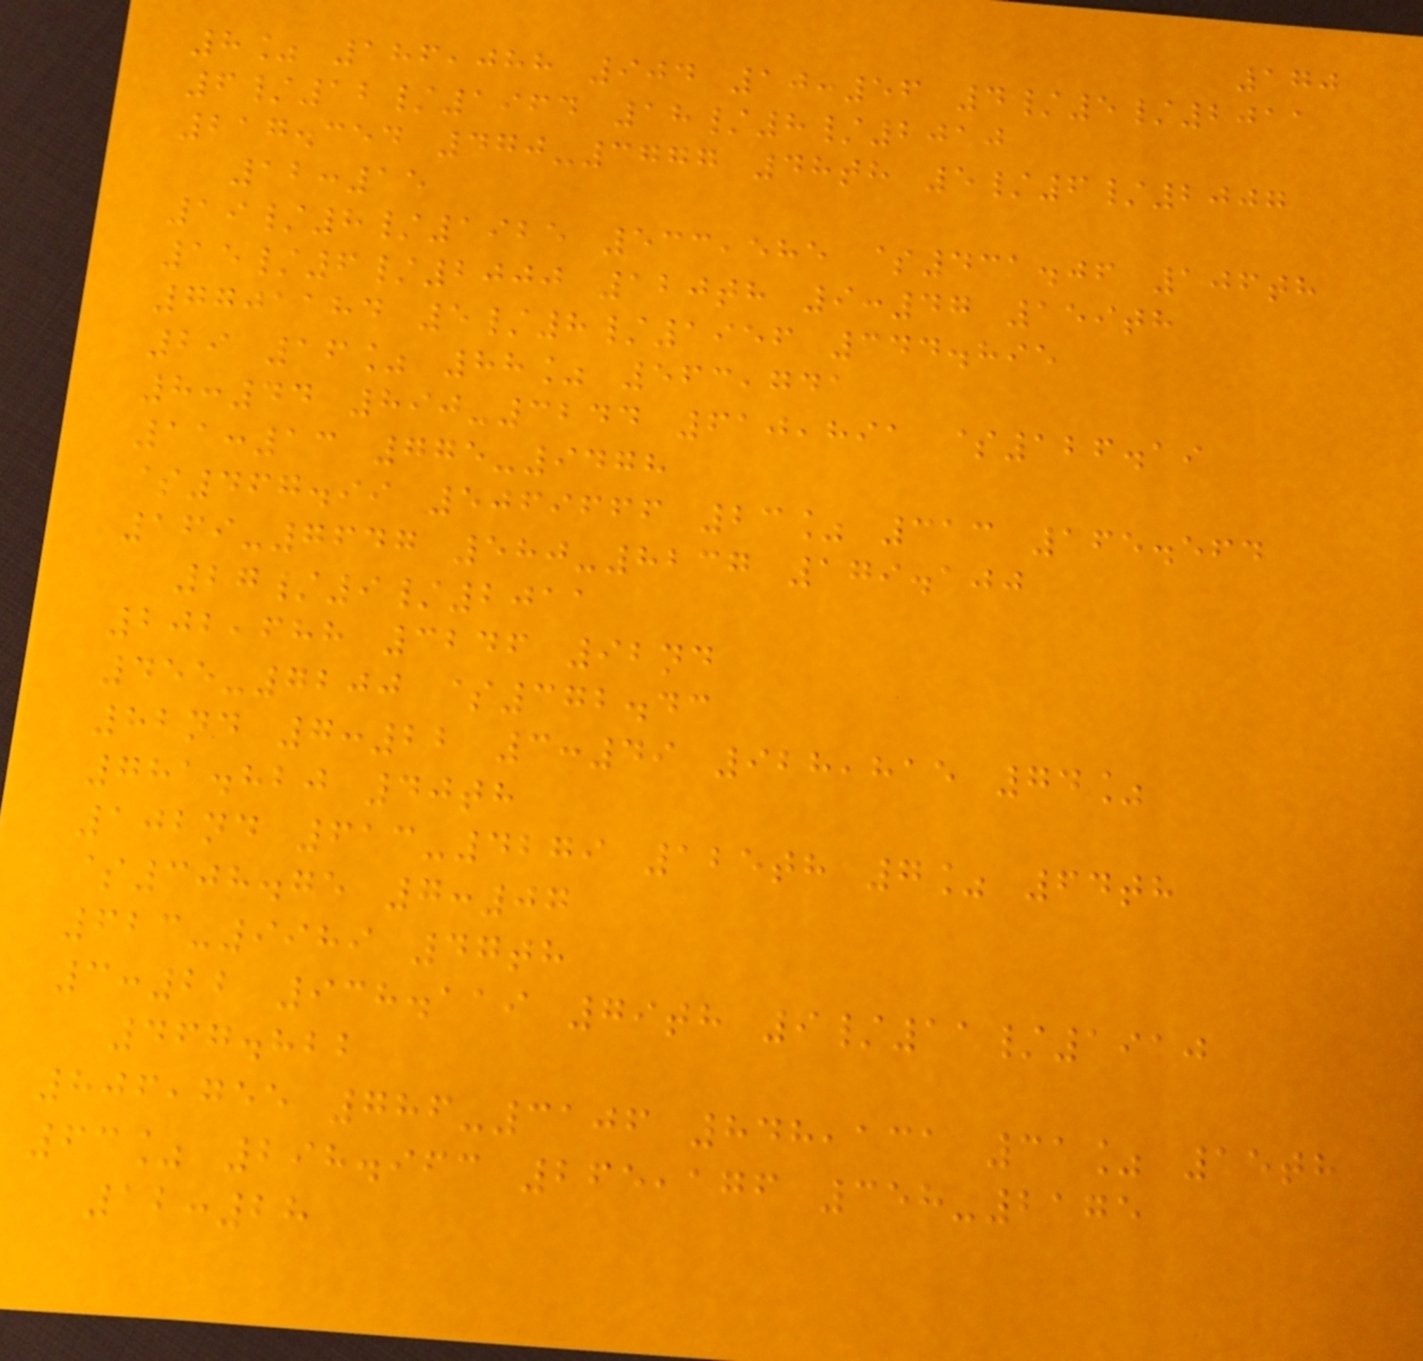170
8% 186,088 904 10:56 4/5/2011
6/12/1964 18/8/2010
217.354 470-3777 48th 5/6/2007
12:15
19/8/1925 533,585 $431.06 106th
15/6/2000 120th 9:47 159th
7701184 5/8/1956 344.895
29 16% 88% 563,741
8:44 890-3244 610,891 $126.19
11:13 775-9478
$467.99 5069666 23% 313 165.564
169-7647 580-8237 179.100
27/9/2011
202,688 3246 92nd
455-7200 $372.43
82nd 7:22 3:49 928,815 74%
781.820 40th
102nd 613-4279 125th 7% 64th
$308.75 7:07
623-9989 47th
3:22 938.119 79th 9/11/1910
467.822
806,755 786-3106 848,131 31% 15th
63% 298.963 265,176 358-2175
12:28
